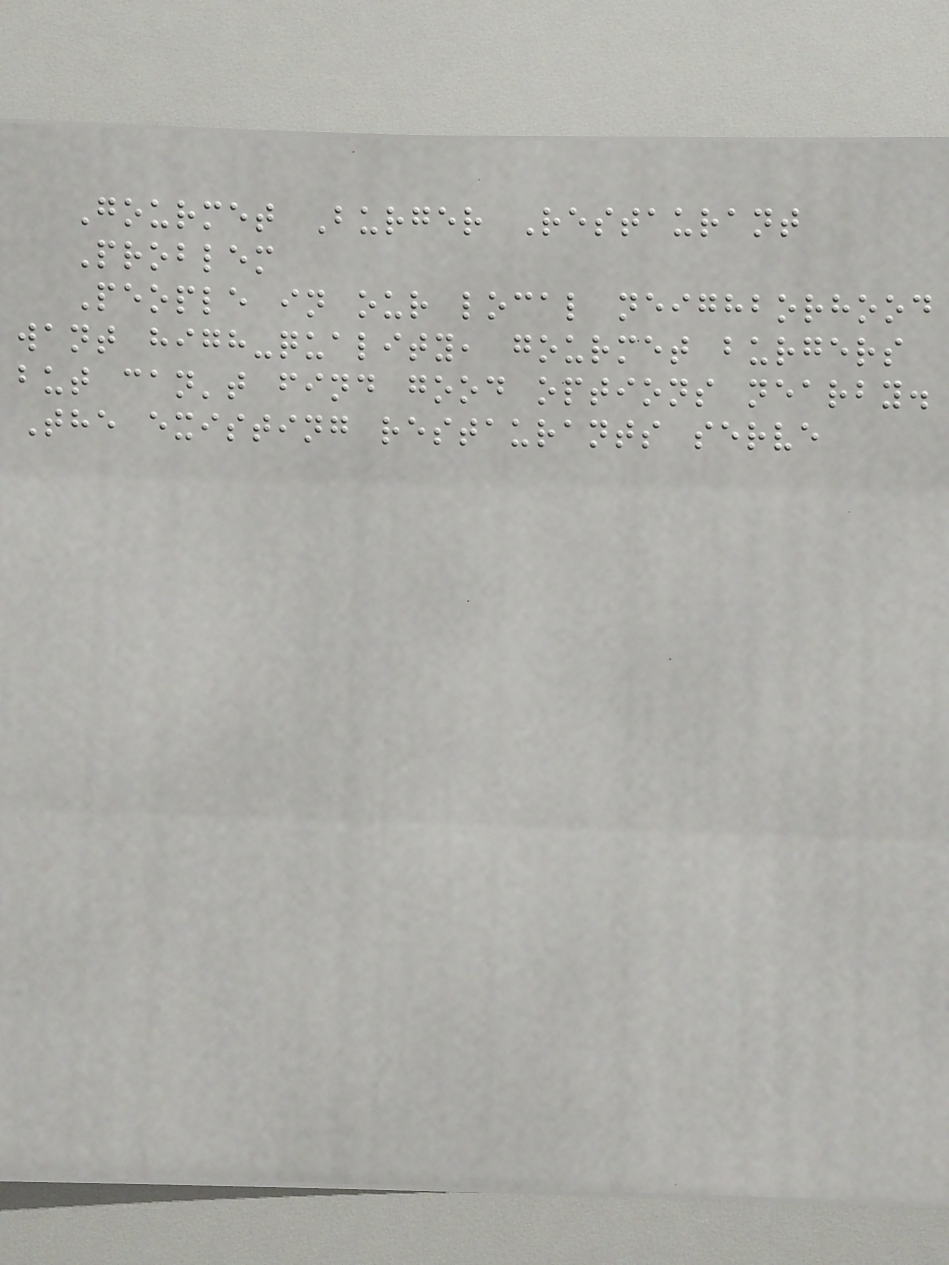Gourmet Burger Restaurant
Problem
People in our local neighborhood
want high-quality, gourmet burgers
but can't find good options nearby.
The existing restaurants serve
